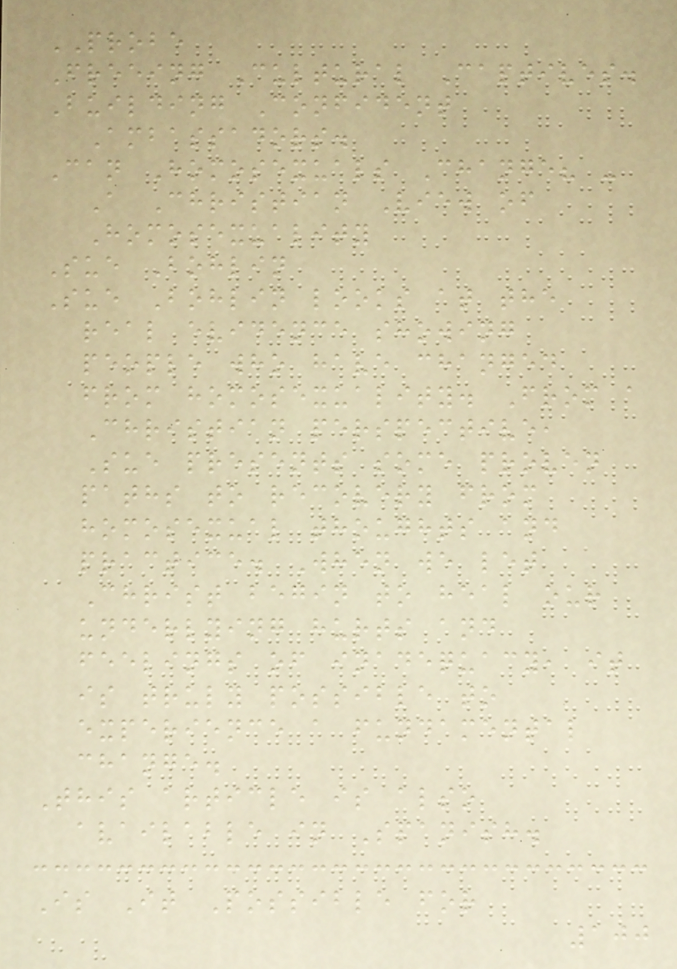PROBE
Freeing Cultural Captives.
Building Confident
Ambassadors.
Can Homosexuals Change? -
A Christian View of
Homosexuality
Sue Bohlin
Sue Bohlin looks at the
real evidence showing
people who have changed
from homosexuality. From a
Christian perspective,
Sue presents some proven
paths to recovery from
homosexual thoughts and
practice. When we let
Christ begin to heal our
underlying hurts and
feelings of inadequacy, it
is truly possible to
experience a fundamental
change.
This article is also
available in Spanish.
Is It Possible for
100
